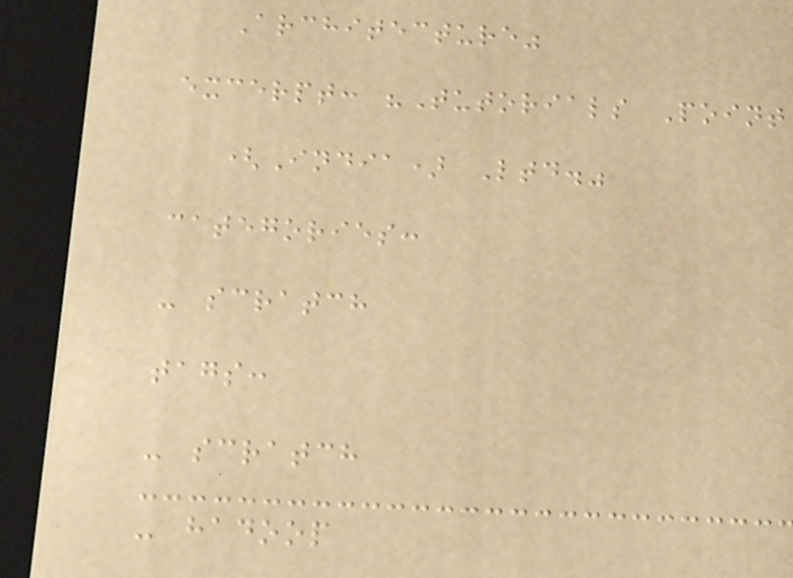Architecture"
excerpt: "Tutorials Point
(India) Ltd."
categories:
- scratch
tags:
- scratch
- hadoop
